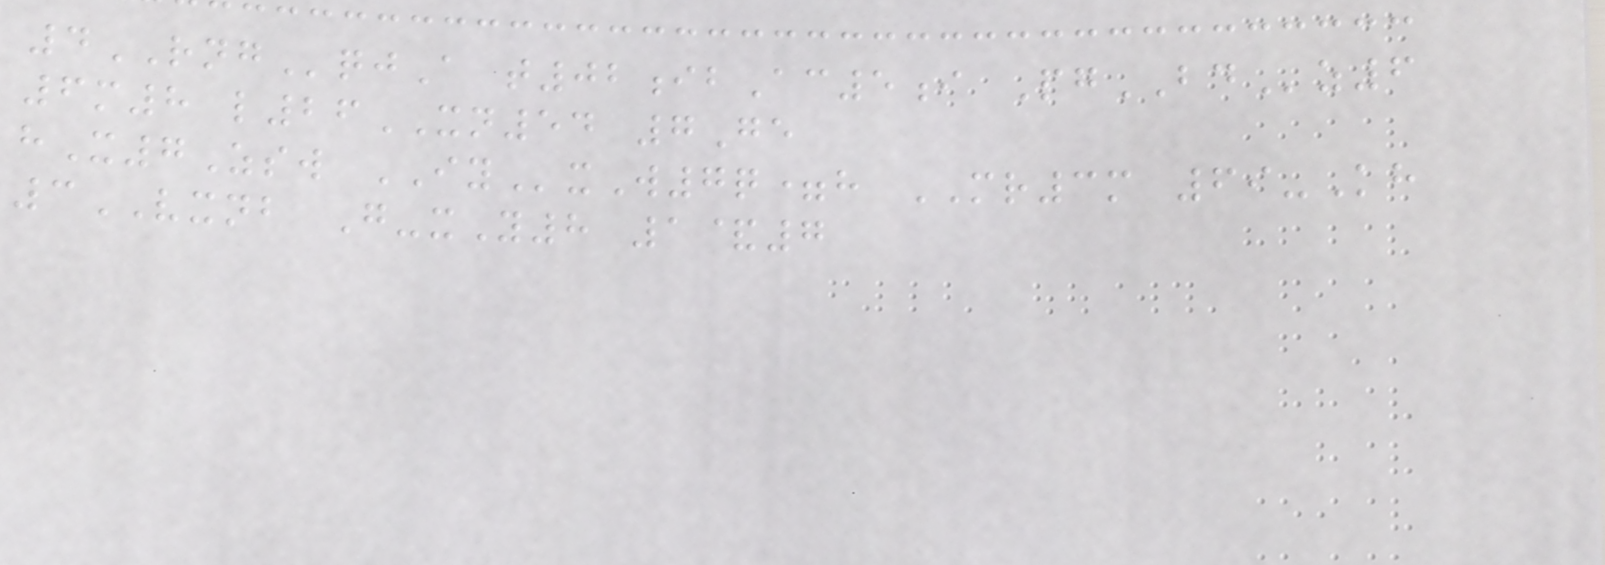4RNGqjA t02ibAc5i PgBDz6
6m8 l26XN54 7Ge
hX7Zsw IYxW7q=h MR3m 69-Kh
3VXNB G-xY8 1&7
